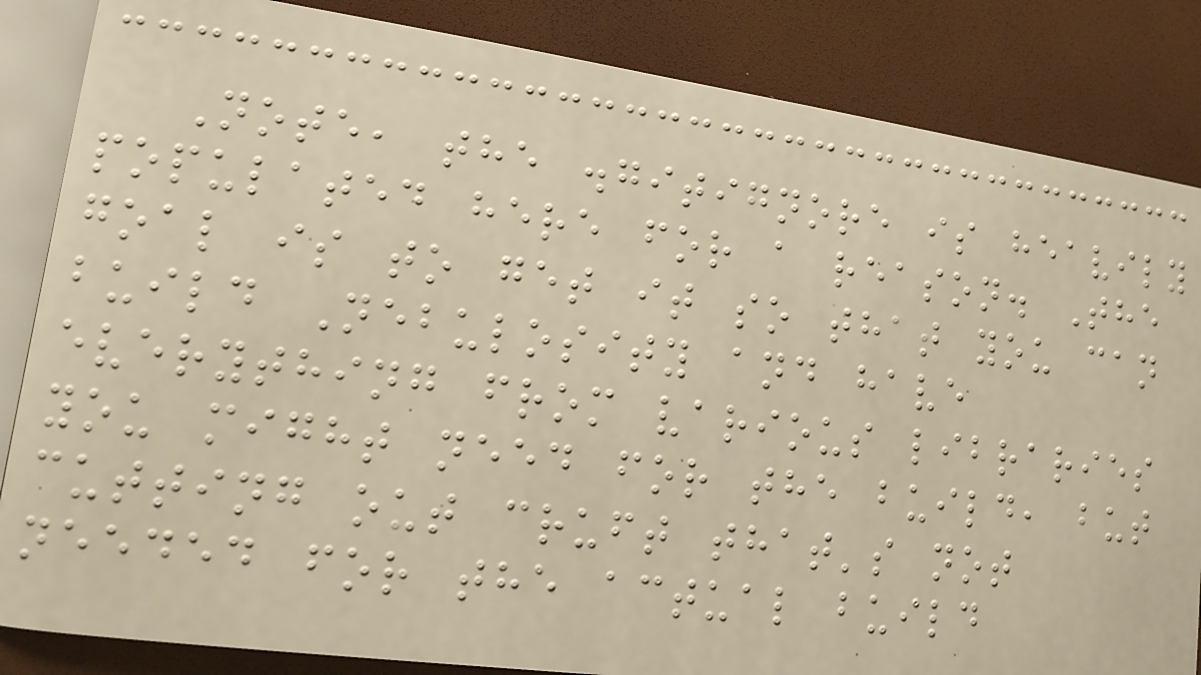Note, the .gitignore is heavily
populated here for a reason. The
goal is to get it so that you can
build Nebulosity and have
everything from various libraries
you might need for the build, but
cutting out cruft that's not
needed for the actual build
